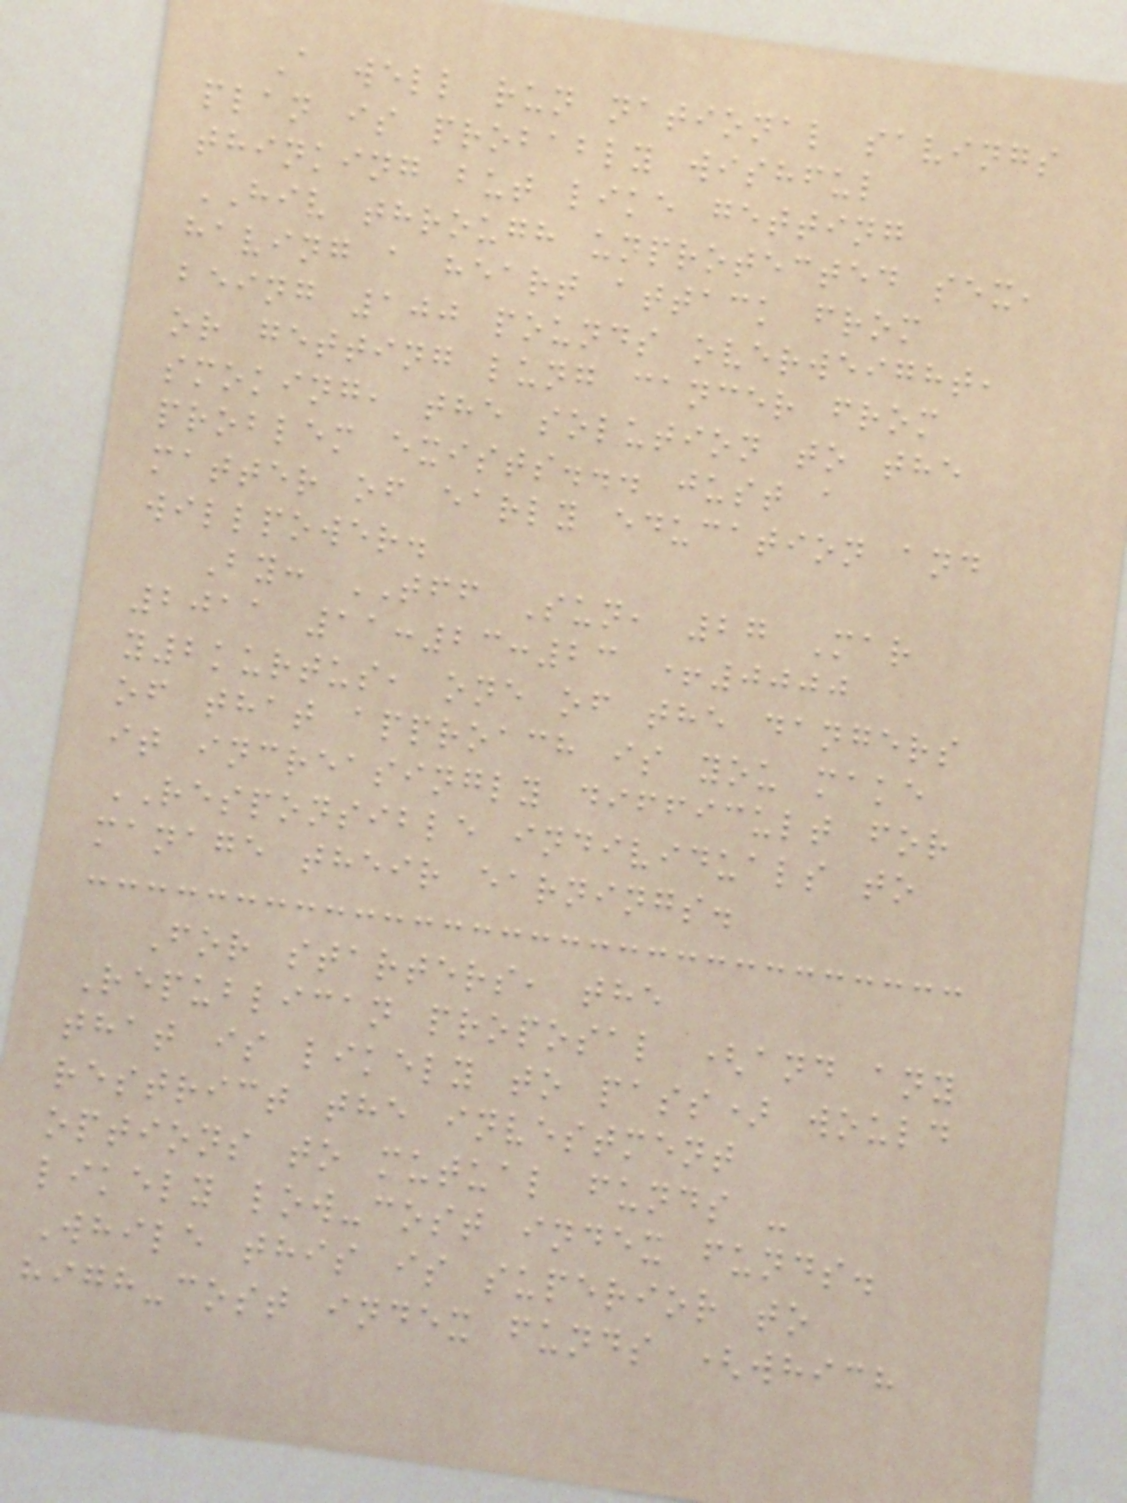A well run national savings
plan is probably wishful
thinking but like getting
HIV through unprotected sex,
having a heart attack from
being 100 pounds overweight,
or getting lung cancer from
smoking, the solution to the
problem exists... just a
matter of early education and
willpower.
By: TFF Sun, 27 Mar
2011 11:23:23 +0000
y2kurtus, one of the dangers
of that approach is you make
it increasingly difficult for
RESPONSIBLE individuals to
manage their earnings.
For starters, the
Republican proposal (and any
that is likely to pass) would
restrict the investment
options to mutual funds -
likely low-cost index funds.
While this is superior to
high-cost index funds (which
